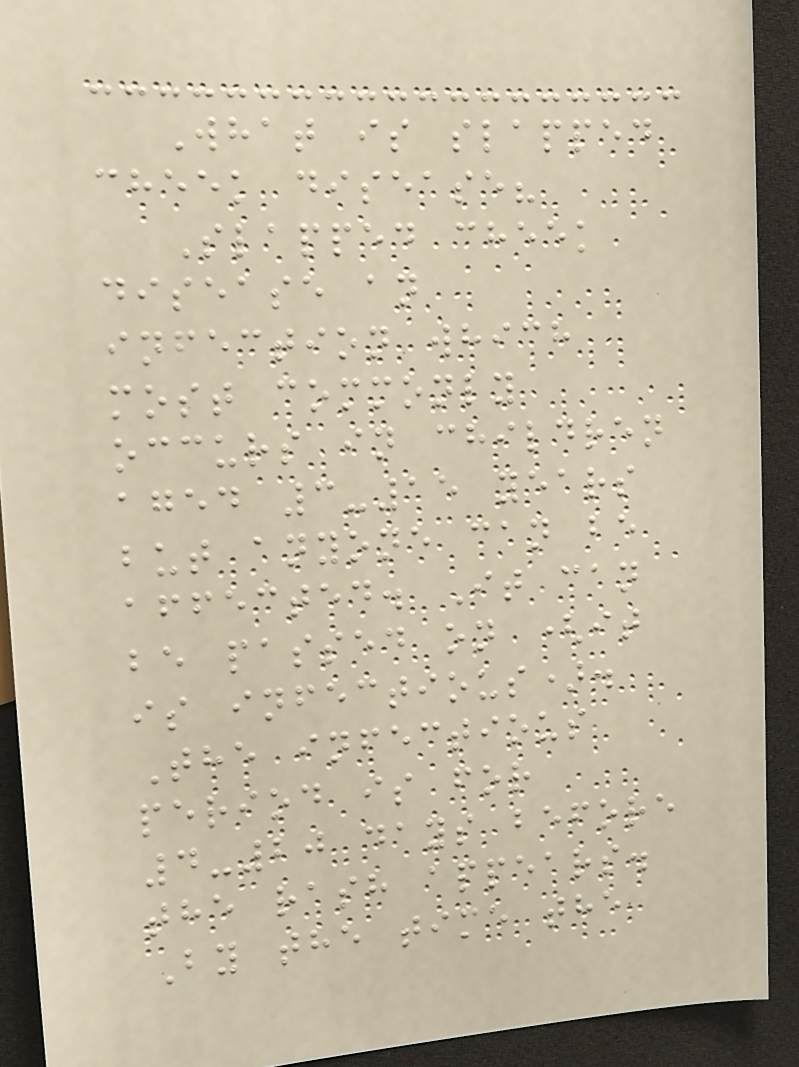What is slapped
cheek disease?
Slapped cheek
disease an
infection which
most commonly
occurs in children
aged 3-15 years
but anyone can be
affected. It can
be passed on (it
is infectious).
The infectious
period is for
4-20 days before
the rash appears.
By the time the
